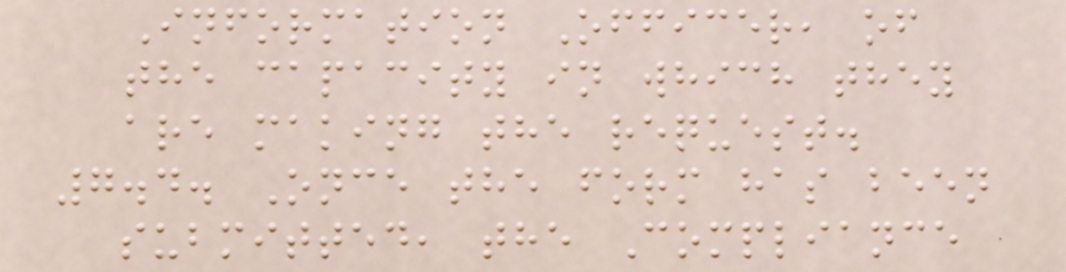Information Officer, of
the capacity in which they
are making the request.
7.4. Once the form has been
submitted, the Compliance
